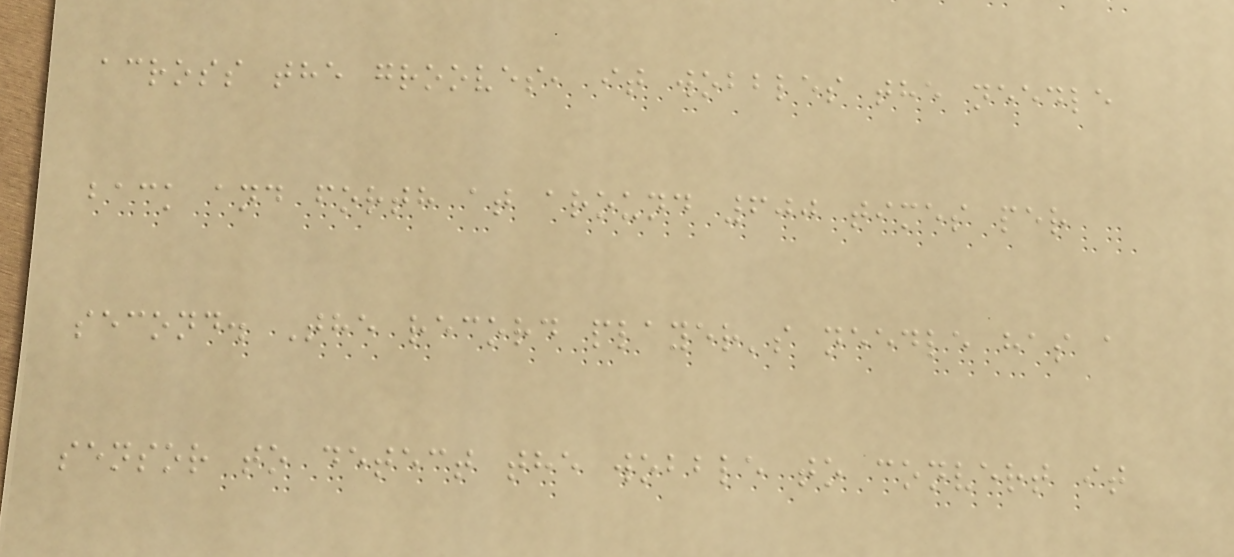across the grooves, it wobbles the needle
back and forth at around 600 times per
second. The record player's needle has a
sensor to detect the wobble to convert it
